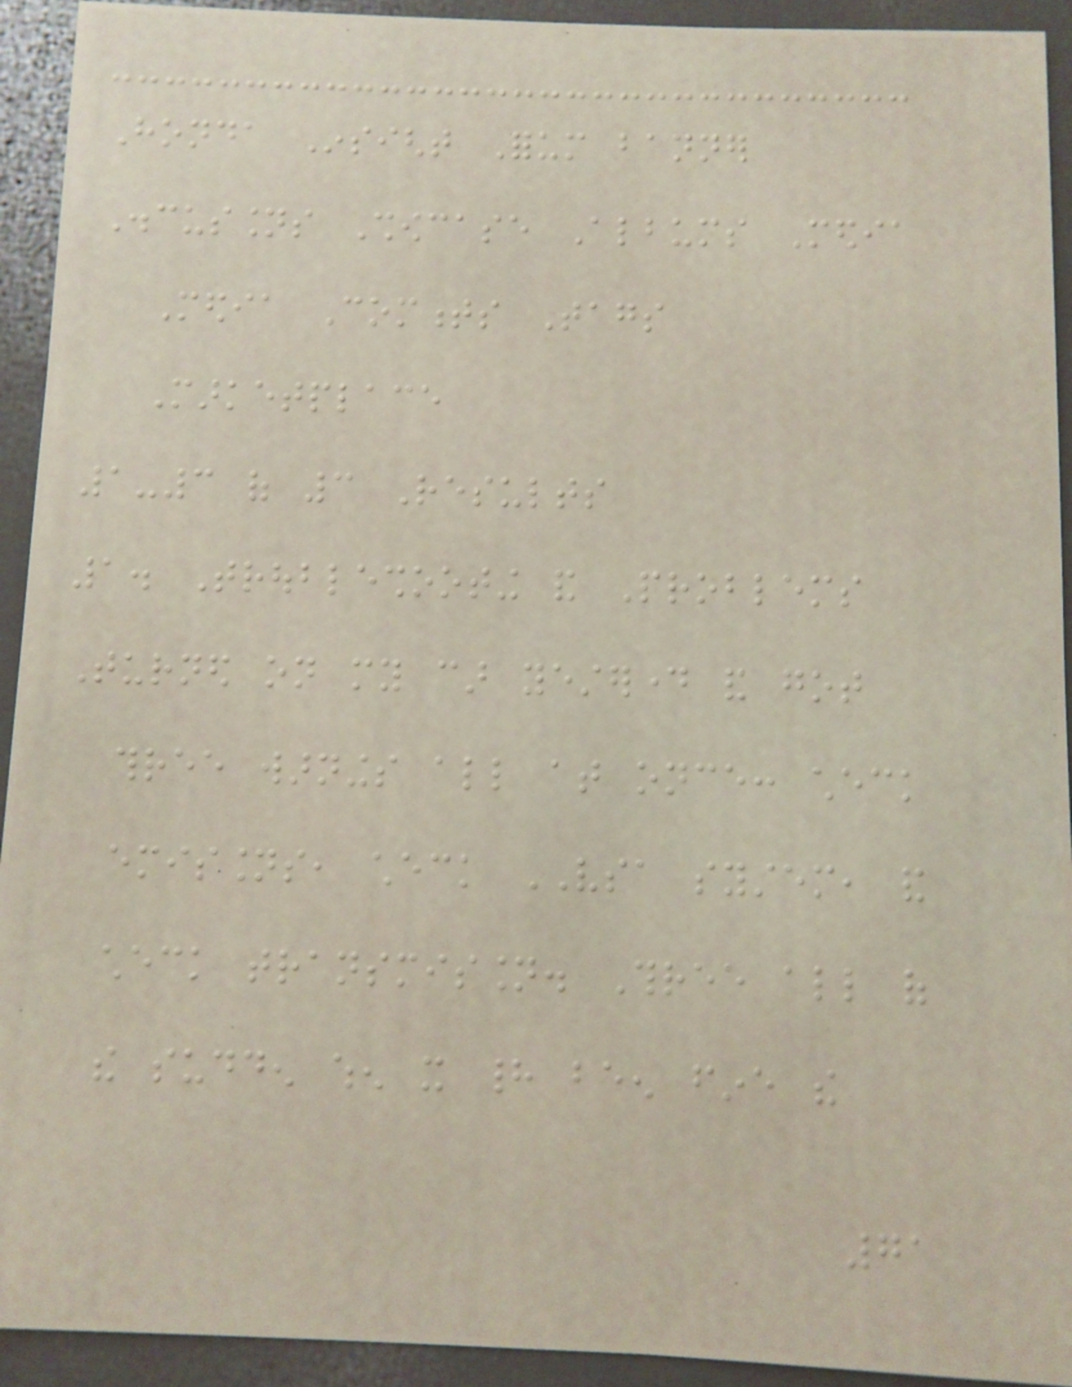Honda Insight Forum banner
Discussions Showcase Albums Media
Media Comments Tags
Marketplace
1-3 of 3 Results
1. Troubleshooting and Problems
Turned on my car yesterday and got
three warnings all at once: check
emissions, check VSA system, and
check transmission. Three all of
the sudden when it had been fine the
71
